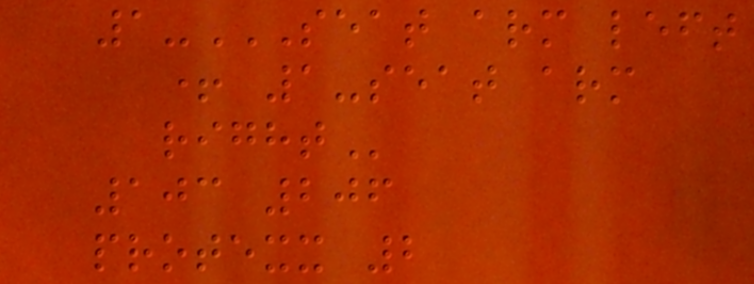1-SEAT ARM LEFT
+ 1-SEAT ARM
RIGHT
103 206
protexx 2
